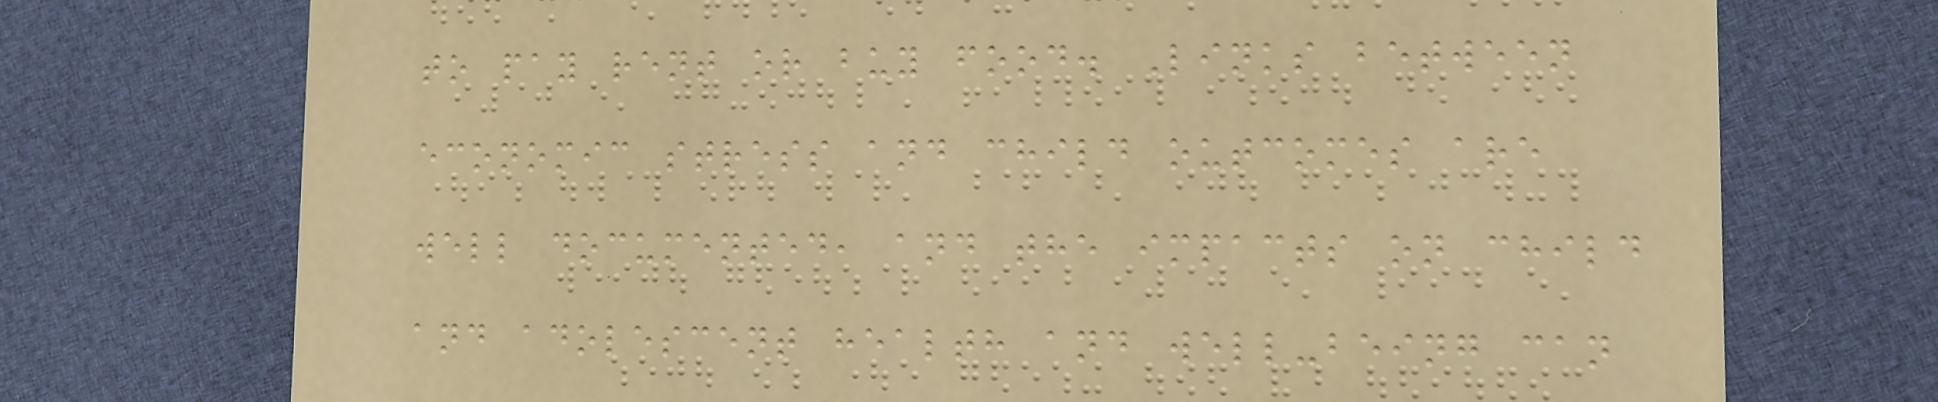to pay rent or buy food. Links between
economic stress and child outcomes are
well documented, and the impacts on child
and adolescent health and well-being can
